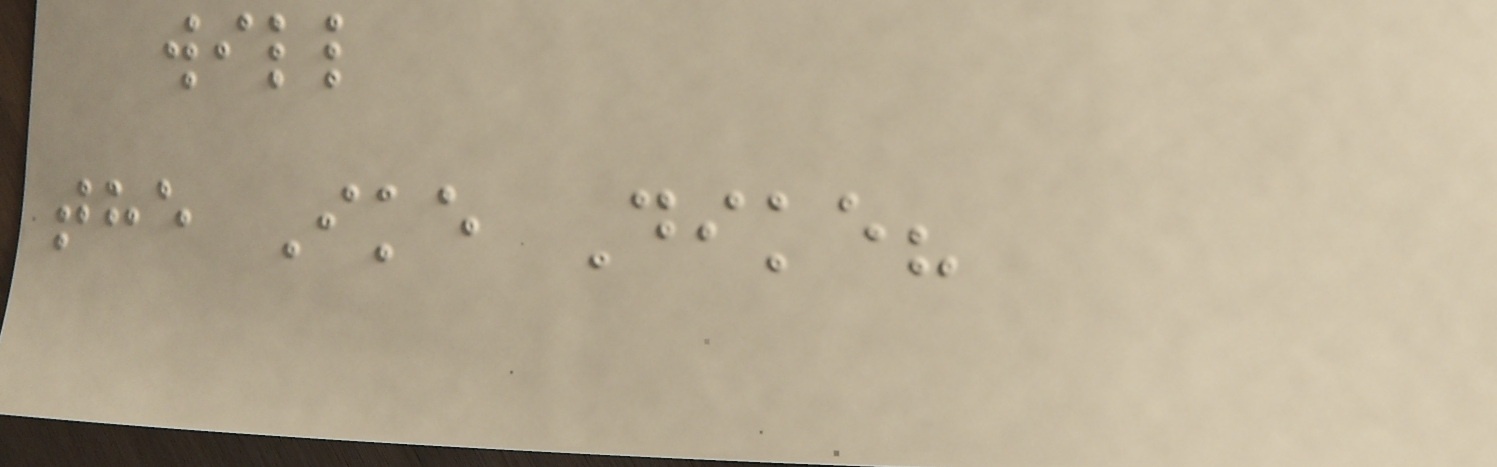will
the Ike Dike?
